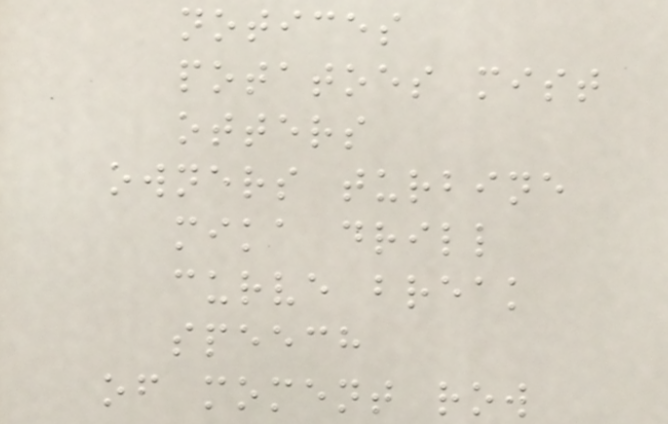notices
potatoes mist
otters
owners turbine
mika drill
curve break
speech
of moment row
